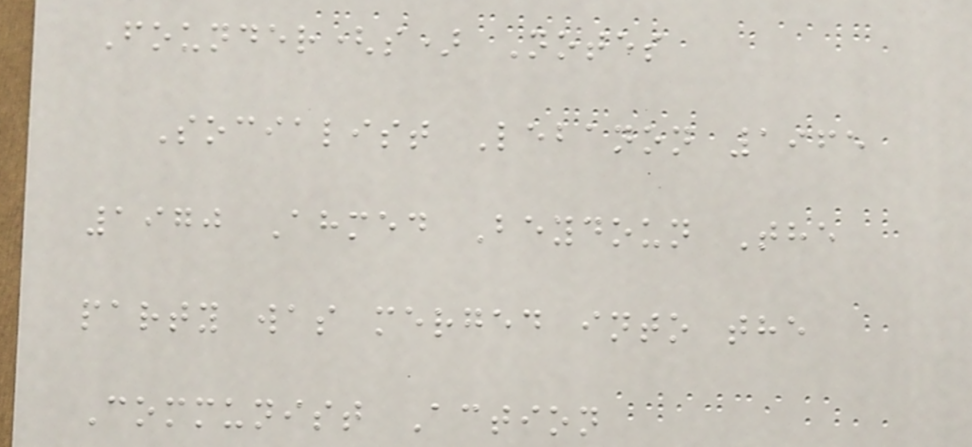Founder(s) Notes
Socialist Lebanon 1965
1970 Ahmed Beydoun The
party was merged into the
Communist Action
